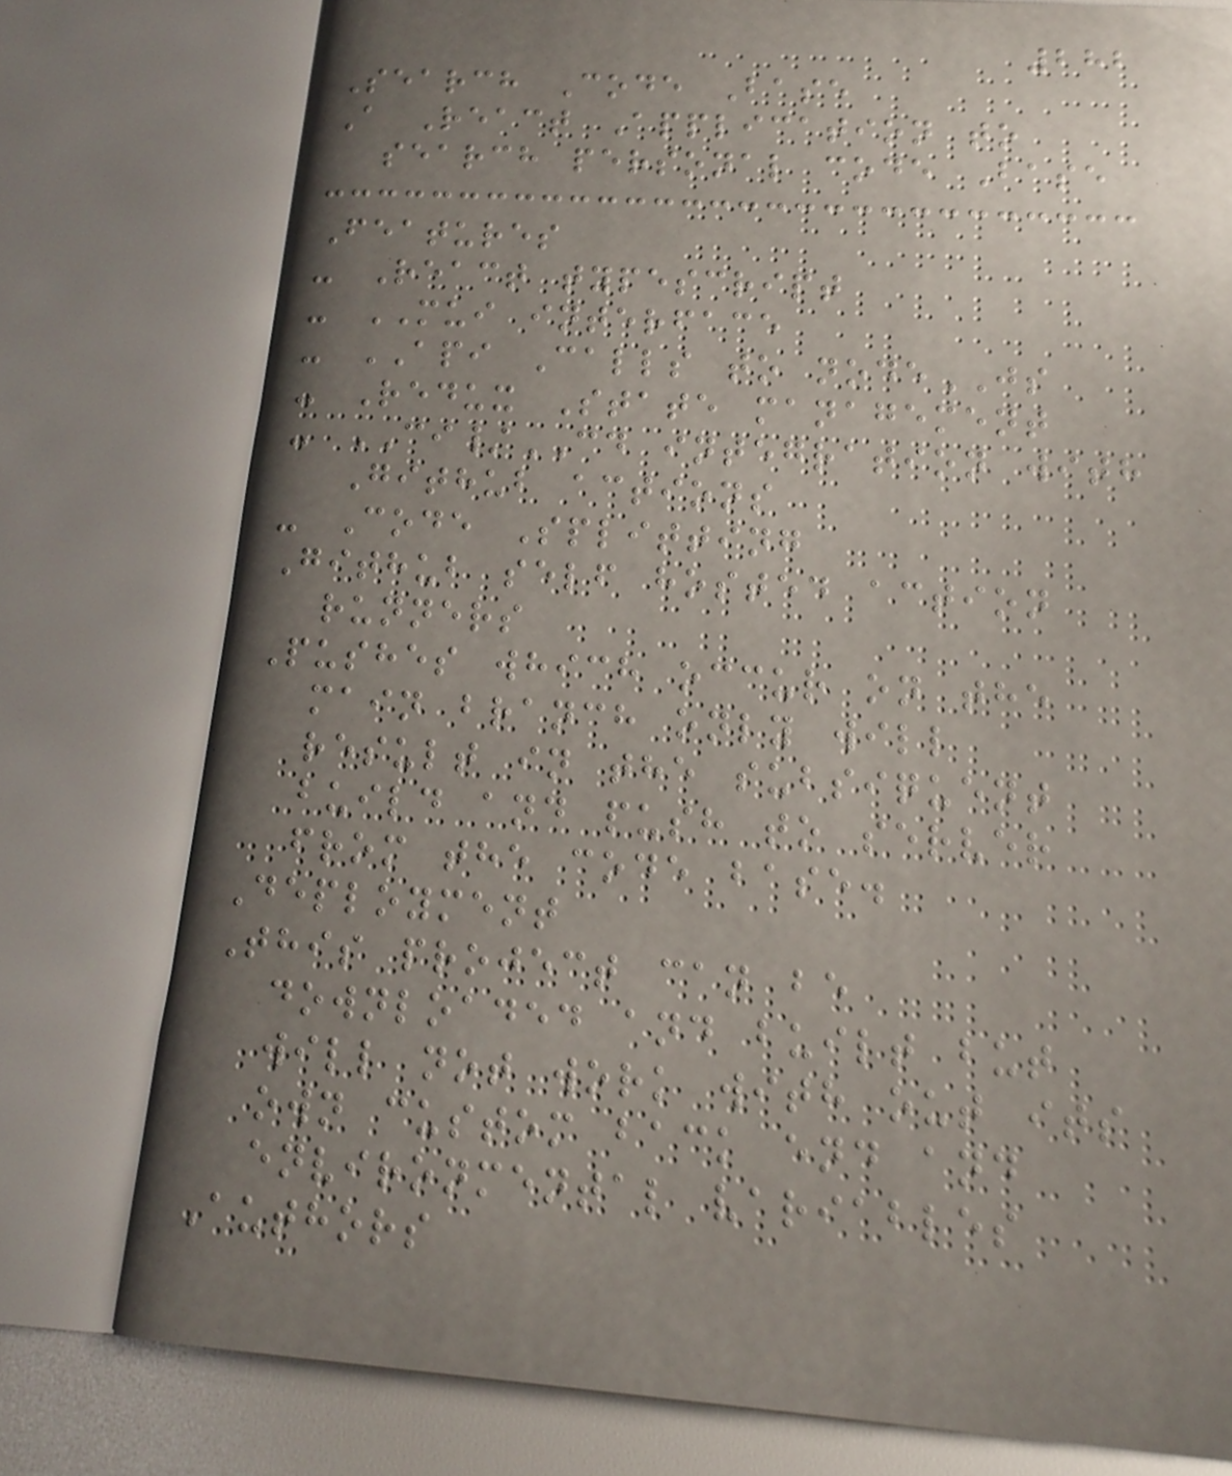282
Search Code Base
A React Application to
search personal code Base
Features
- React typescript
- MUI interface
- API Calls to nodeJS
- Redux State management
- CI/CD integration with
Github actions
- Code Splitting
Github self hosted action
runners
Pushes which occur on the
main branch only will
result in the subsiquent
build and push to server
from the code base.
Deployment
This project can be
downloaded and built but
will not work with out its
own custom back end and
environmental variables
Authors
